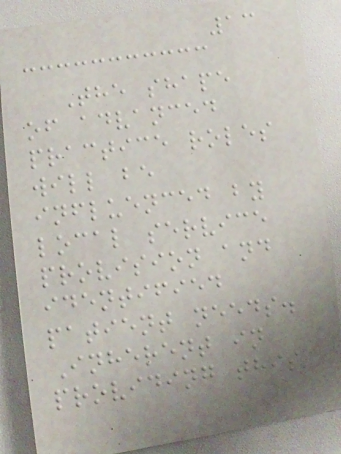13
The shape
of advanced
practice roles
will be
influenced by
local service
provision and
identified
patient needs.
Inherent in
providing this
